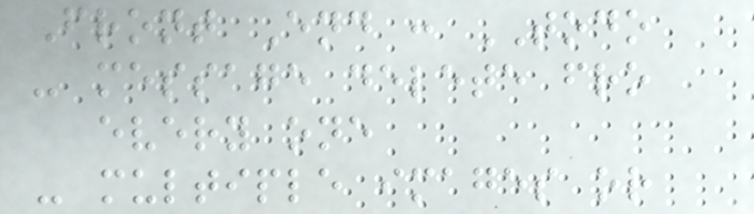Front End : TODO
- message delete fro
every one
- multiple images or
